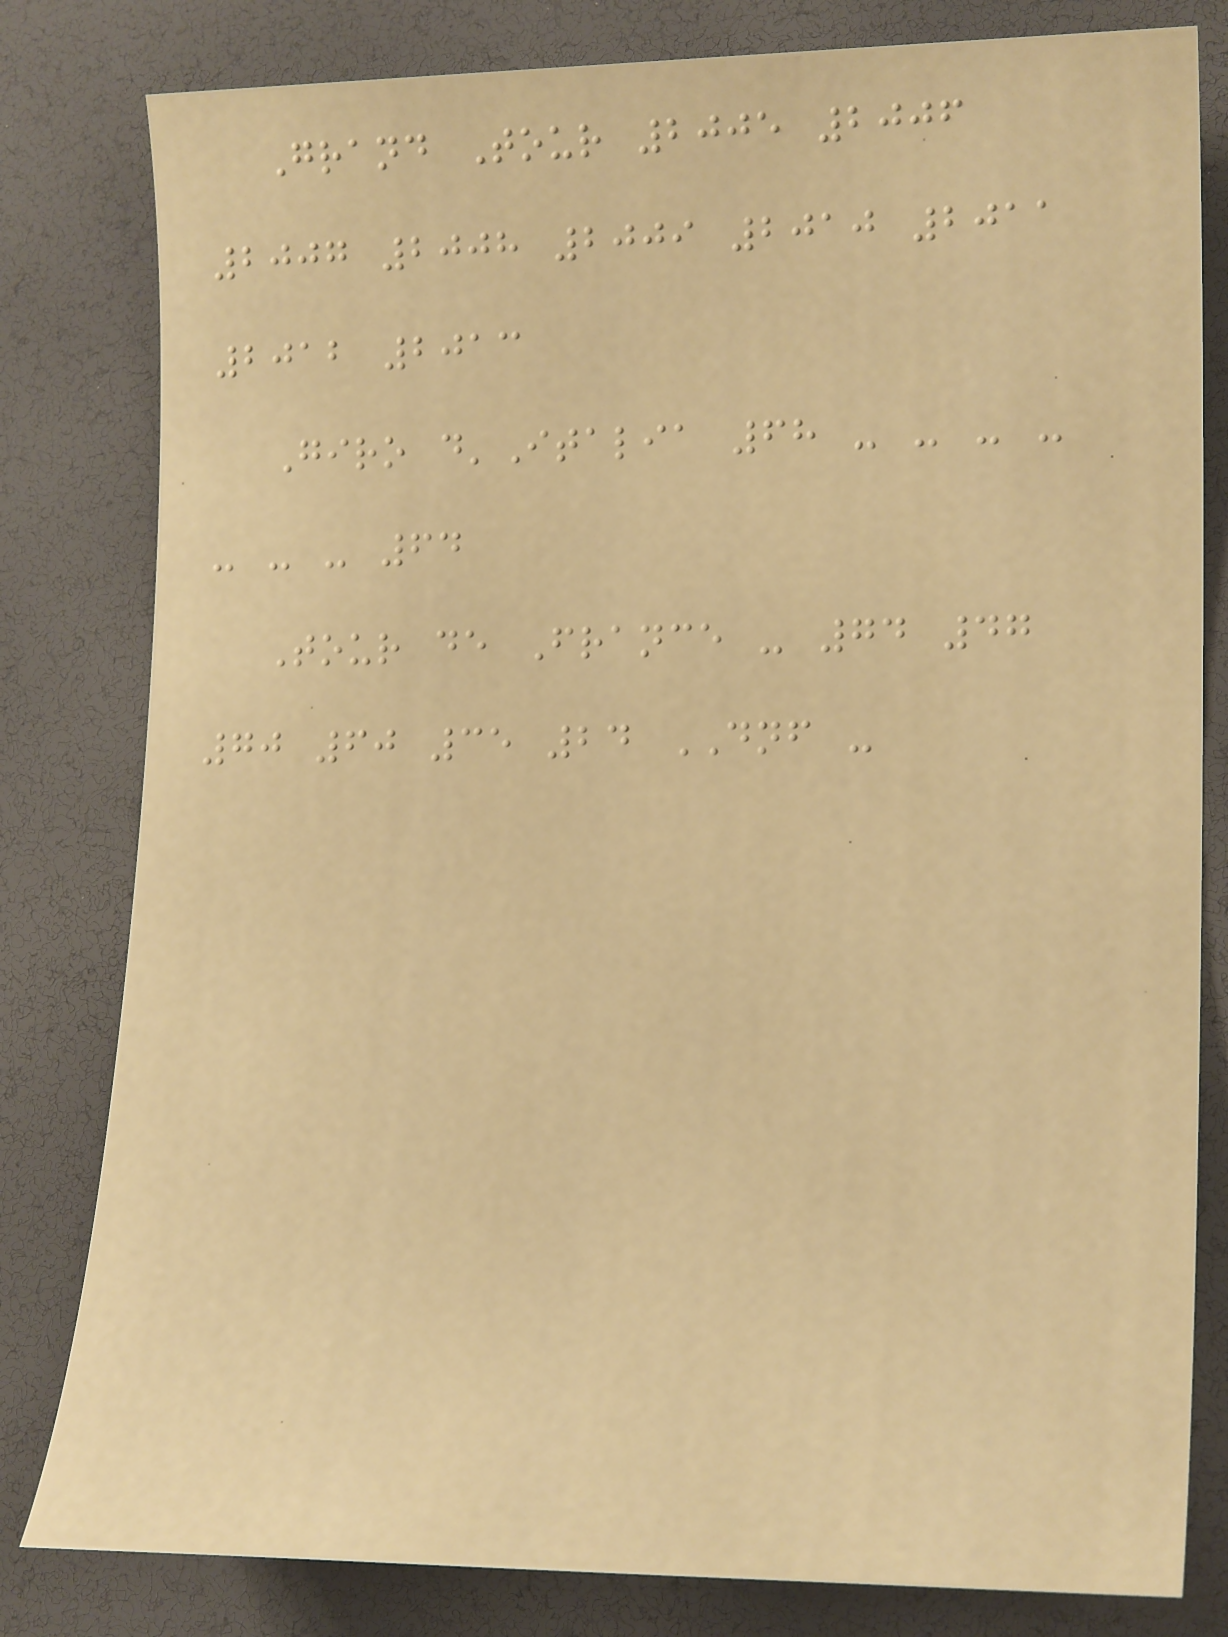Grand Tour 2005 2006
2007 2008 2009 2010 2011
2012 2013
Giro d'Italia 68 - - - -
- - - 64
Tour de France - 74 47
70 60 35 24 DNF -
